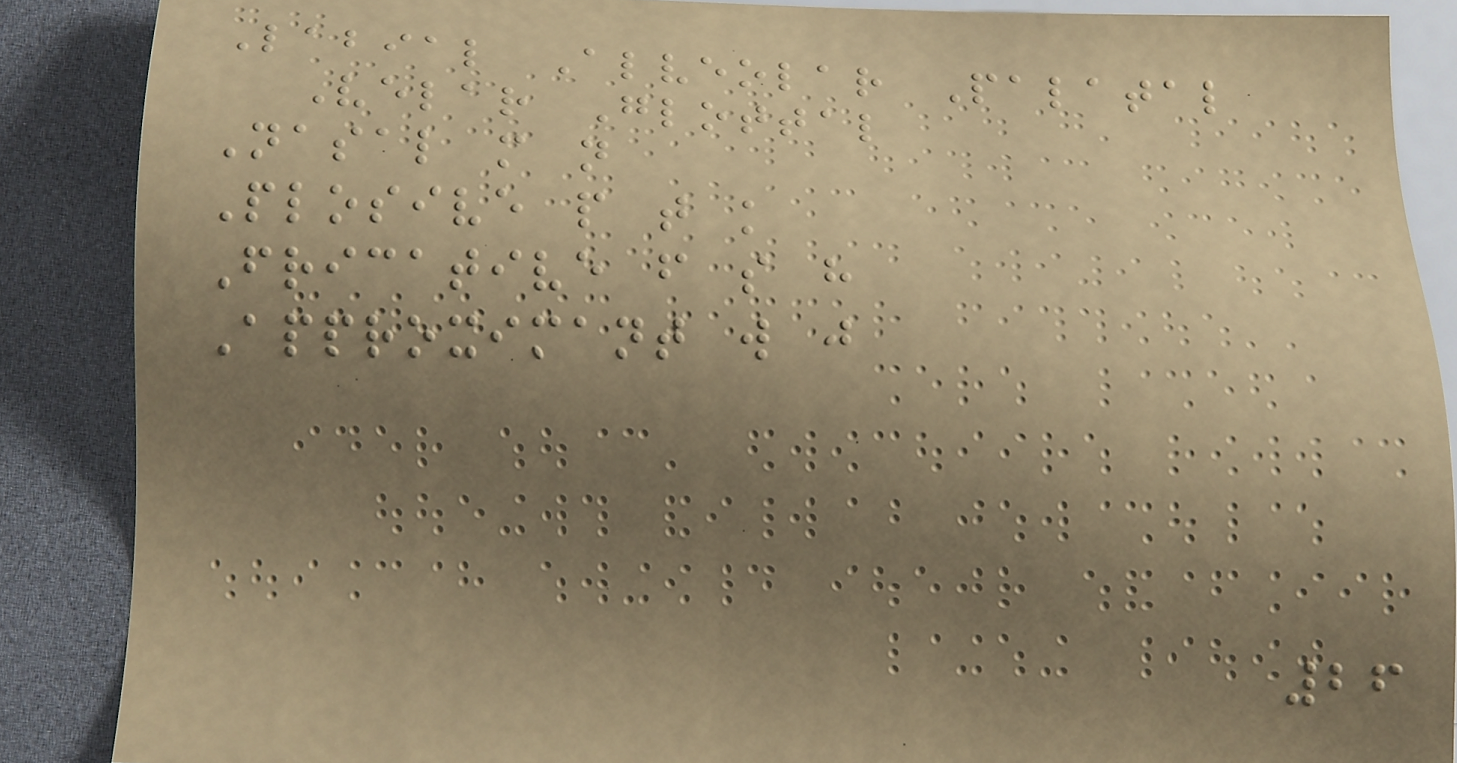Labial Alveolar Palatal
Velar Glottal
Nasal m n
Plosive p t k
Fricative f s h
Approximant w j
26
